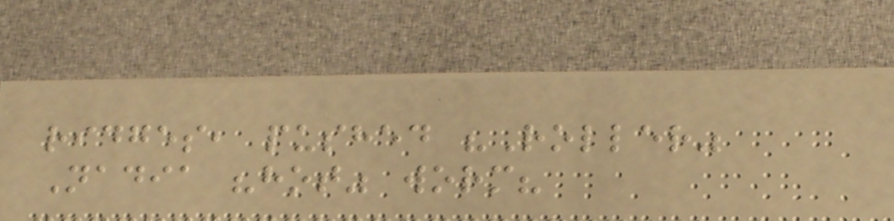ridges, pushed "Roller"
Nadia "hot" worm?
